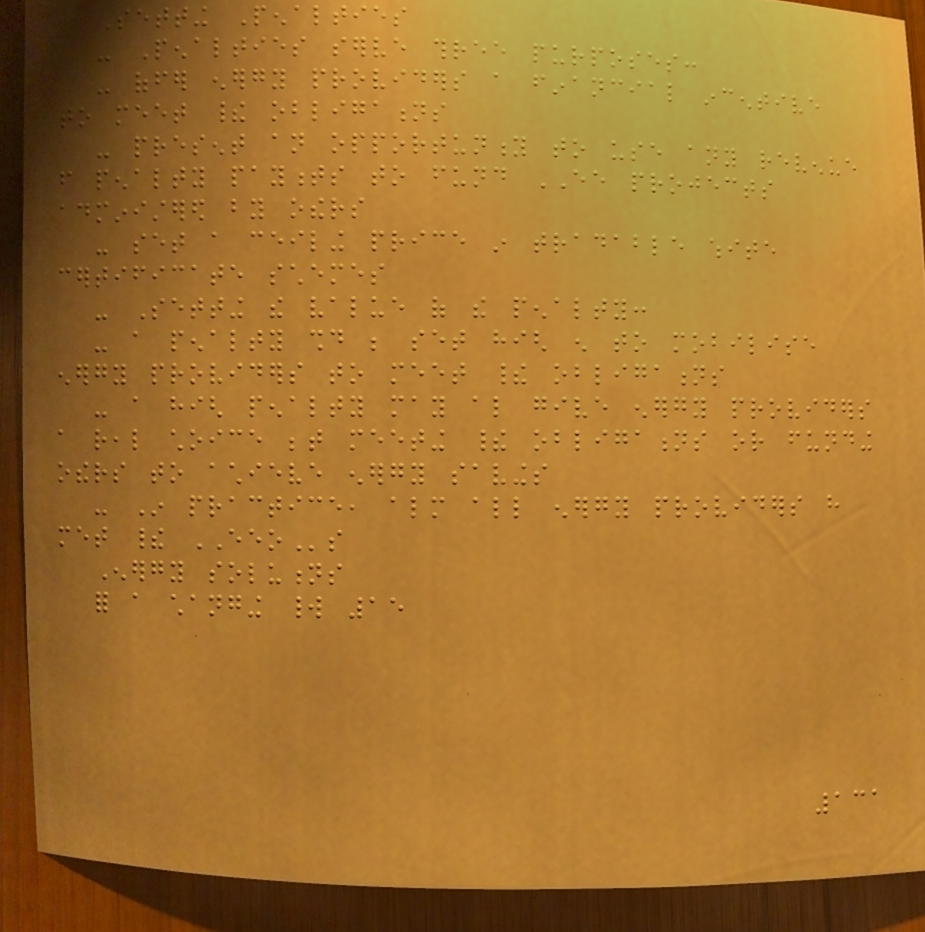Setting Penalties
- Penalties serve three purposes:
- offer energy providers a financial incentive
to meet their obligations
- present an opportunity to use any revenue
from penalty payments to fund EE projects
administered by others
- set a ceiling price in tradable white
certificate schemes
- Setting the value of the penalty:
- a penalty should be set high enough to mobilise
energy providers to meet their obligations
- a high penalty may also give energy providers
a real choice between meeting their obligations or funding
others to achieve energy savings
- In practice, almost all energy providers have
met their EEOs
Energy solutions
for a changing world 15
131
